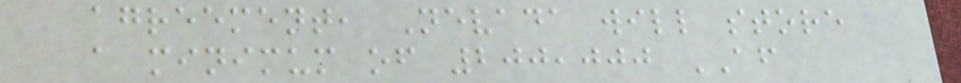agreement, Nevada will store
a minimum of 200,000 AF
